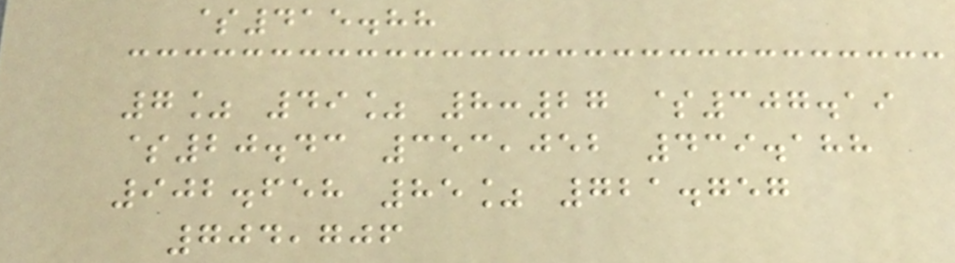$415.88
7% 49% 8:27 $307.19
$20.43 353,052 439.188
902.658 85% 721.757
704,706
